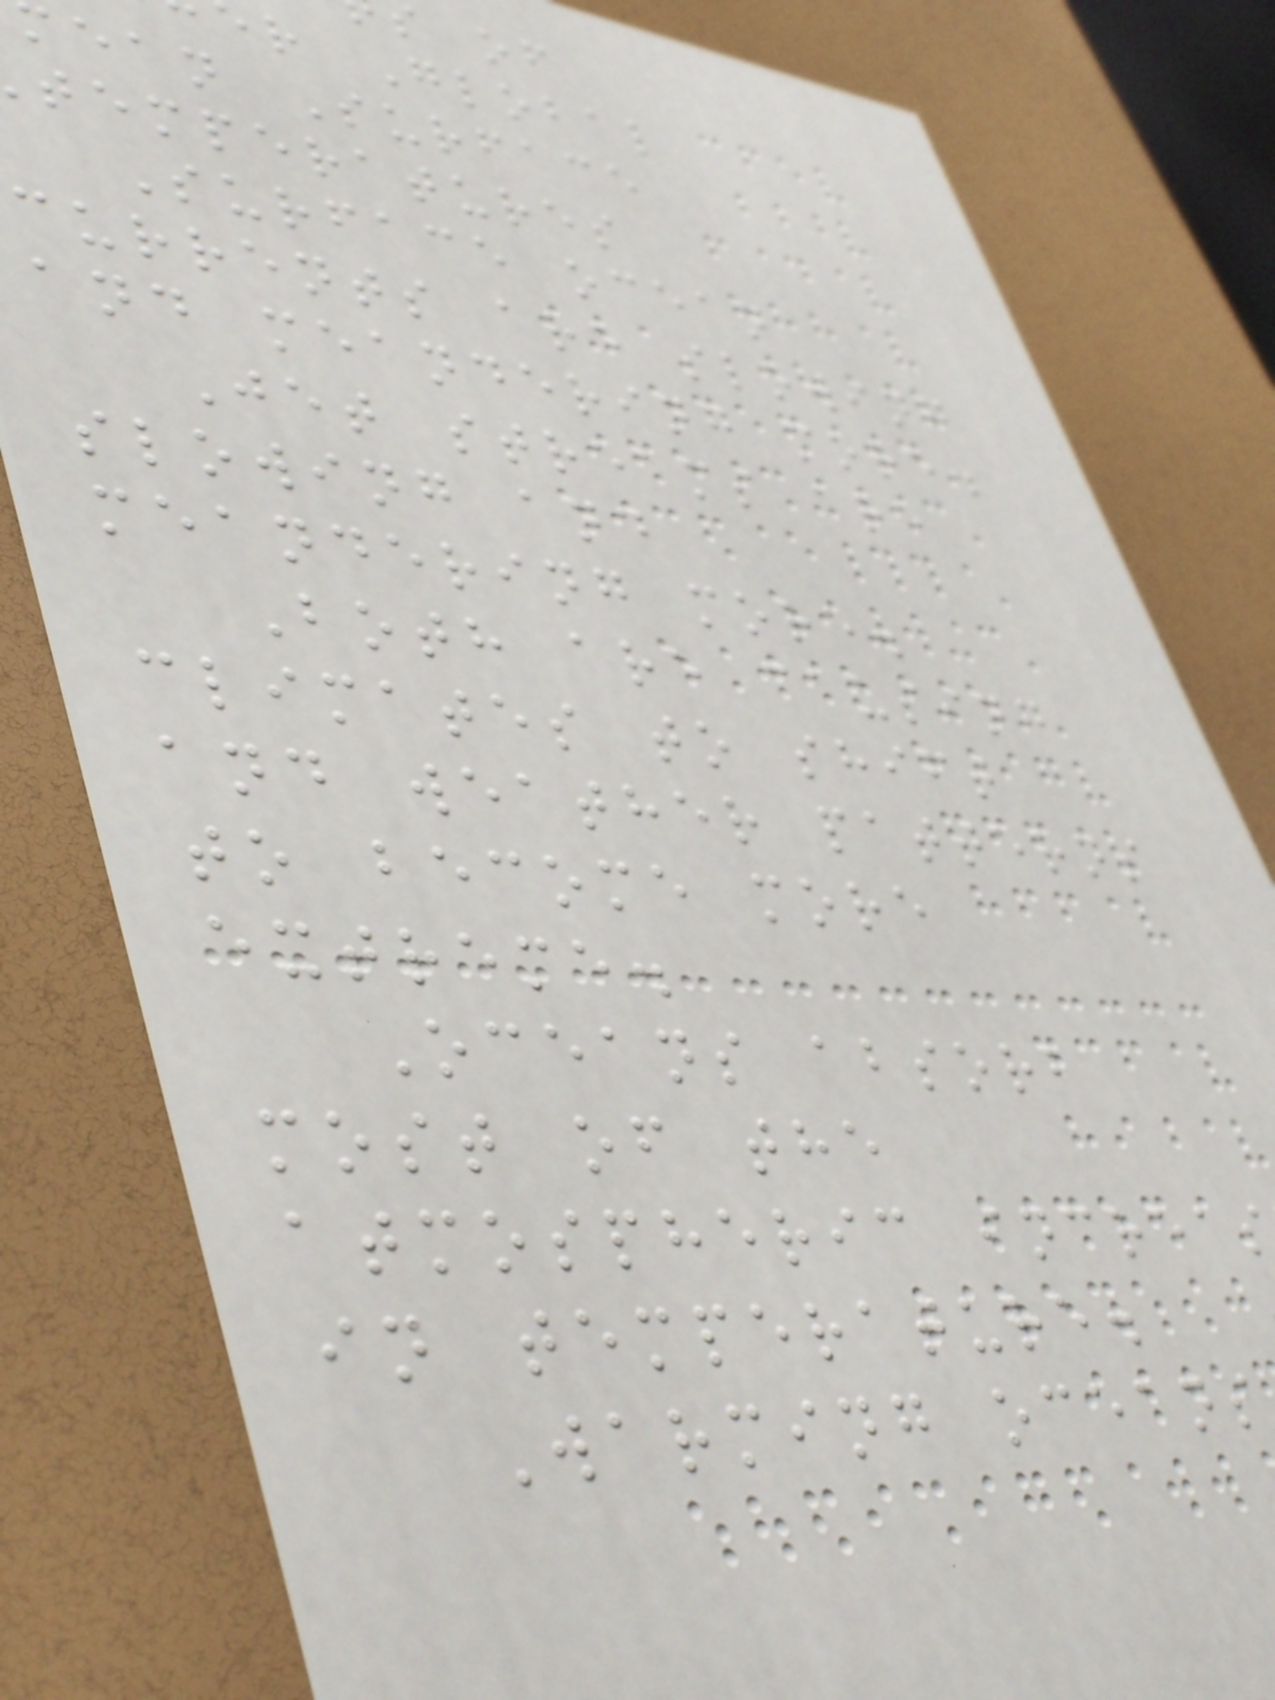r Global
ean Surface
temperatures
Surface ocean
currents are slowing
and meandering more.
Jet streams are
slowing and
meandering more.
Both are causing
climates to shift
and weather patterns
to become more
extreme.
Oceans absorb
most of the
atmospheric increas
in temperature.
Warming oceans
